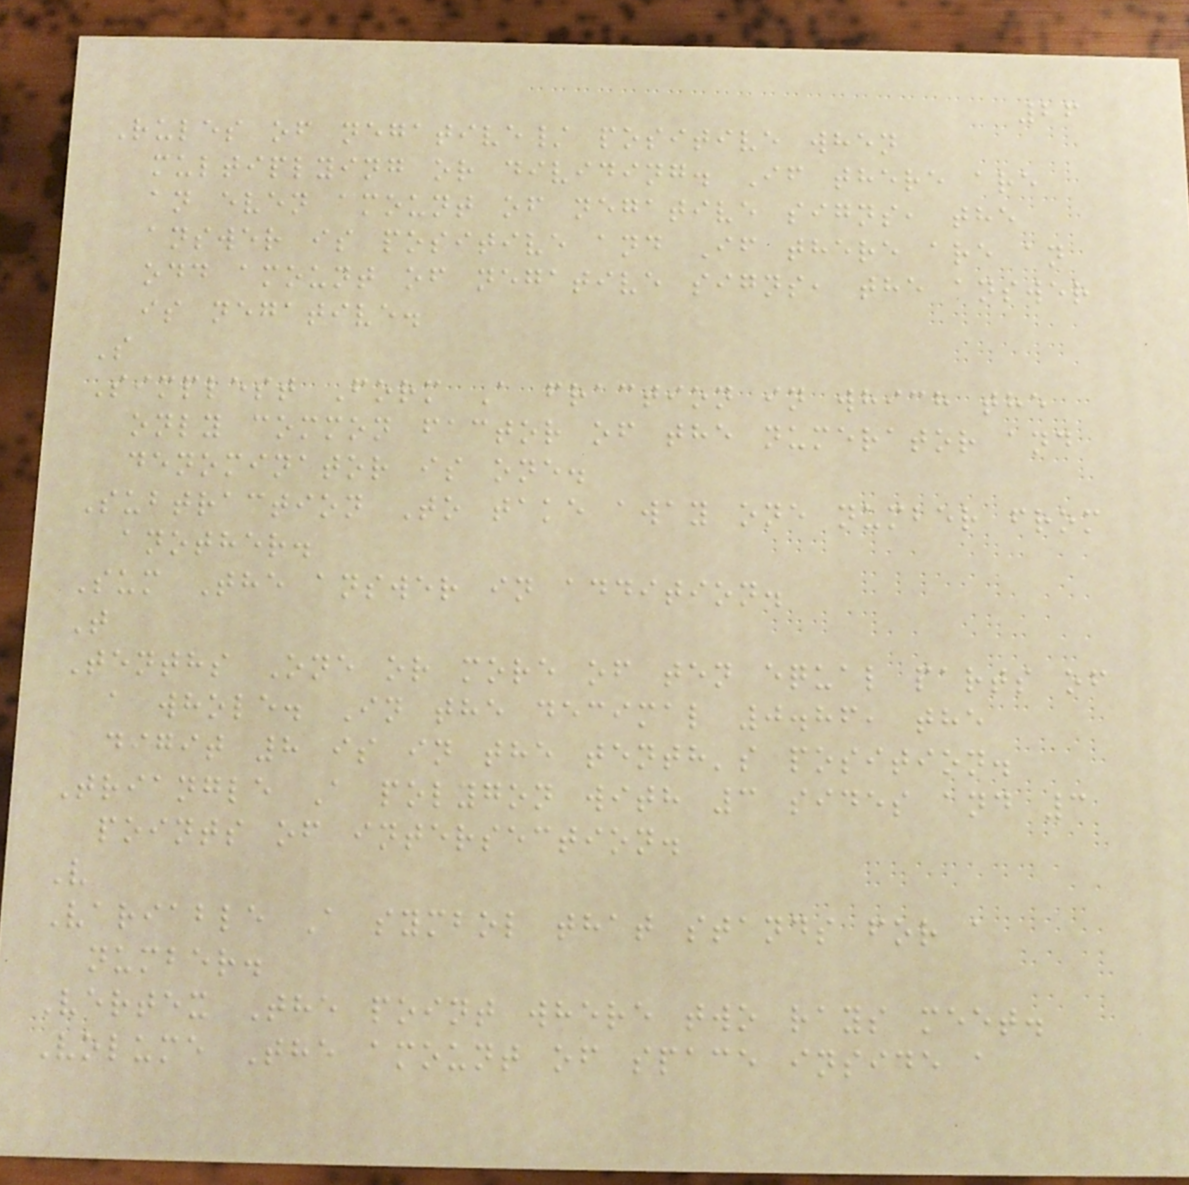26
Rules of negative/ positive when
multiplying or dividing. If there are
an even amount of negative signs, the
answer is positive and If there are an
odd amount of negative signs, the answer
is negative.
S
Simplest Form A fraction in which the
only common factor of the numerator and
denominator is one.
Subtraction To take away one number from
another.
Sum The answer in addition.
T
Tenths One or more of ten equal parts of
a whole. In the decimal 0.86, the
digit 8 is in the tenth's position.
Triangle A polygon with 3 sides and 3
points of intersection.
V
Variable A symbol that stands for a
number.
Vertex The point where two rays meet.
Volume The amount of space inside a
